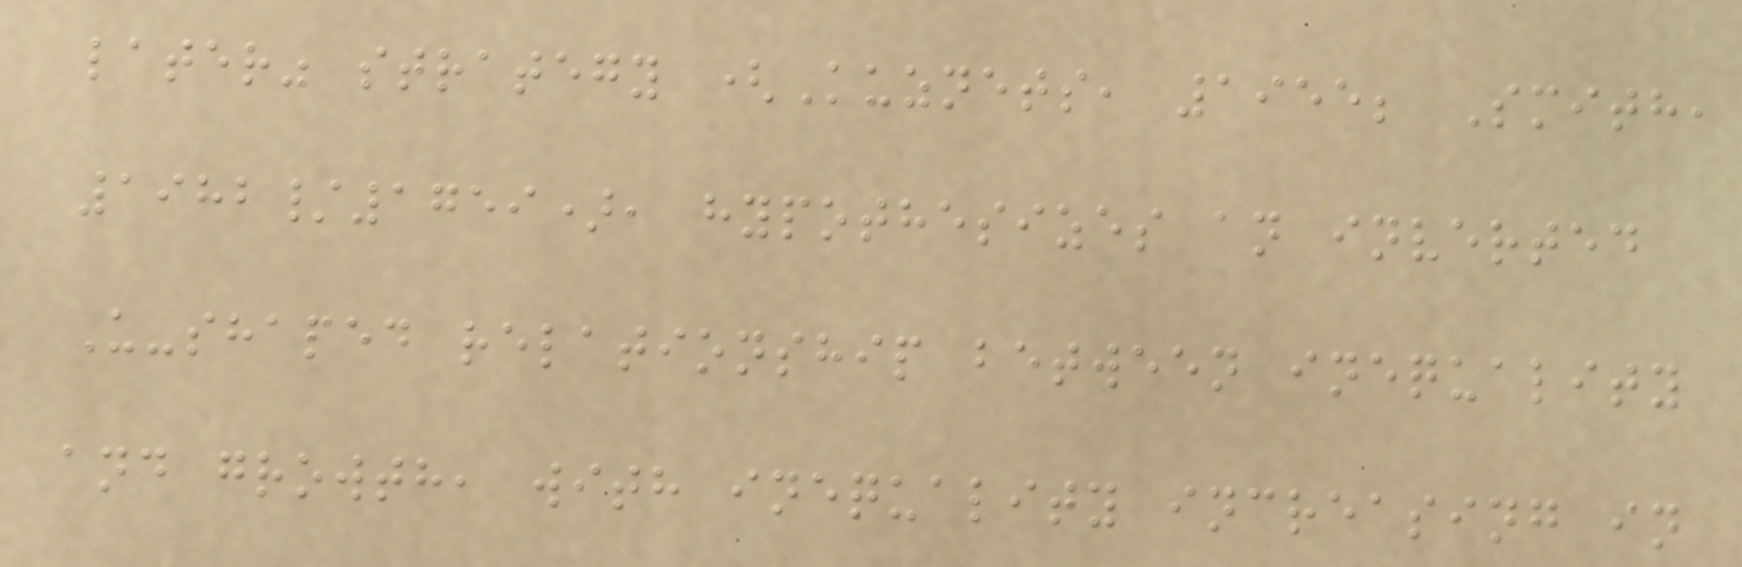later" strategy (Kuznets, 1955; Smith,
1982/1759), hypothesizes an inverted
U-shaped relationship between inequality
and growth, with inequality increasing in
